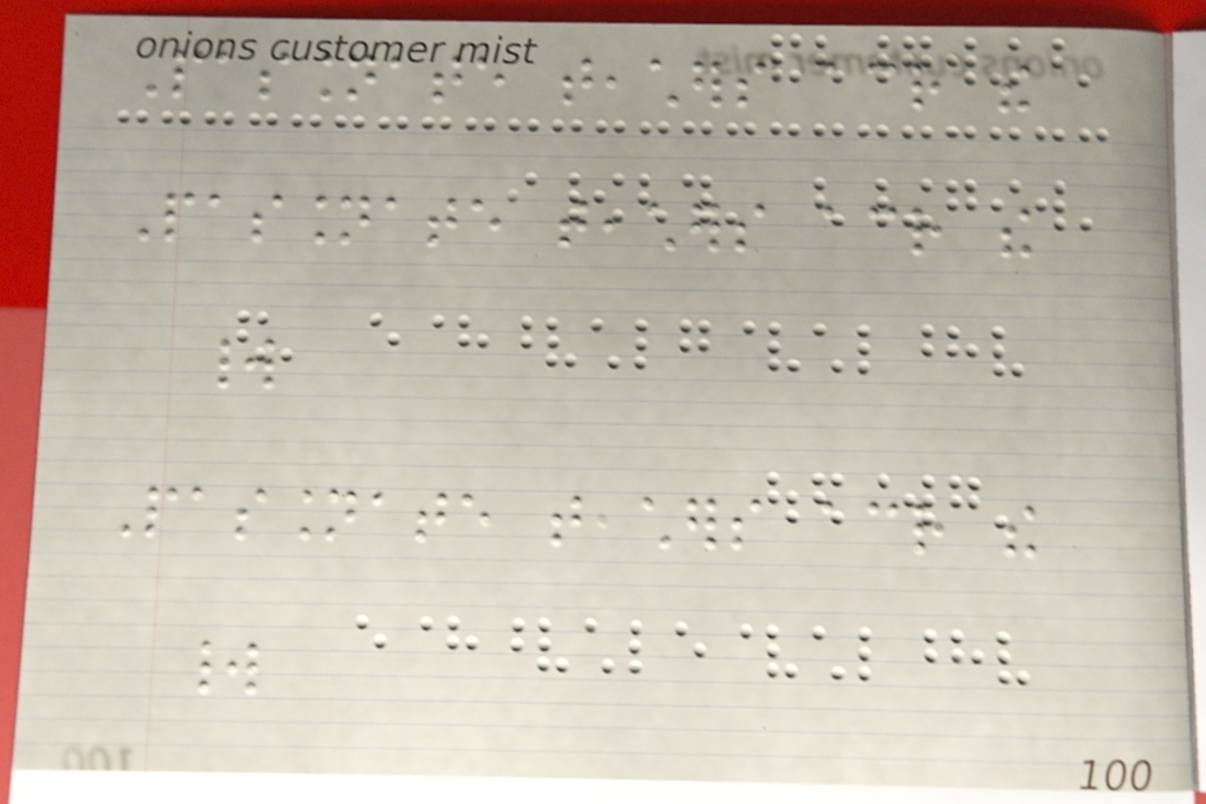Passionate teachers across the
Passionate teachers across the
world
Passionate teachers across the
world
